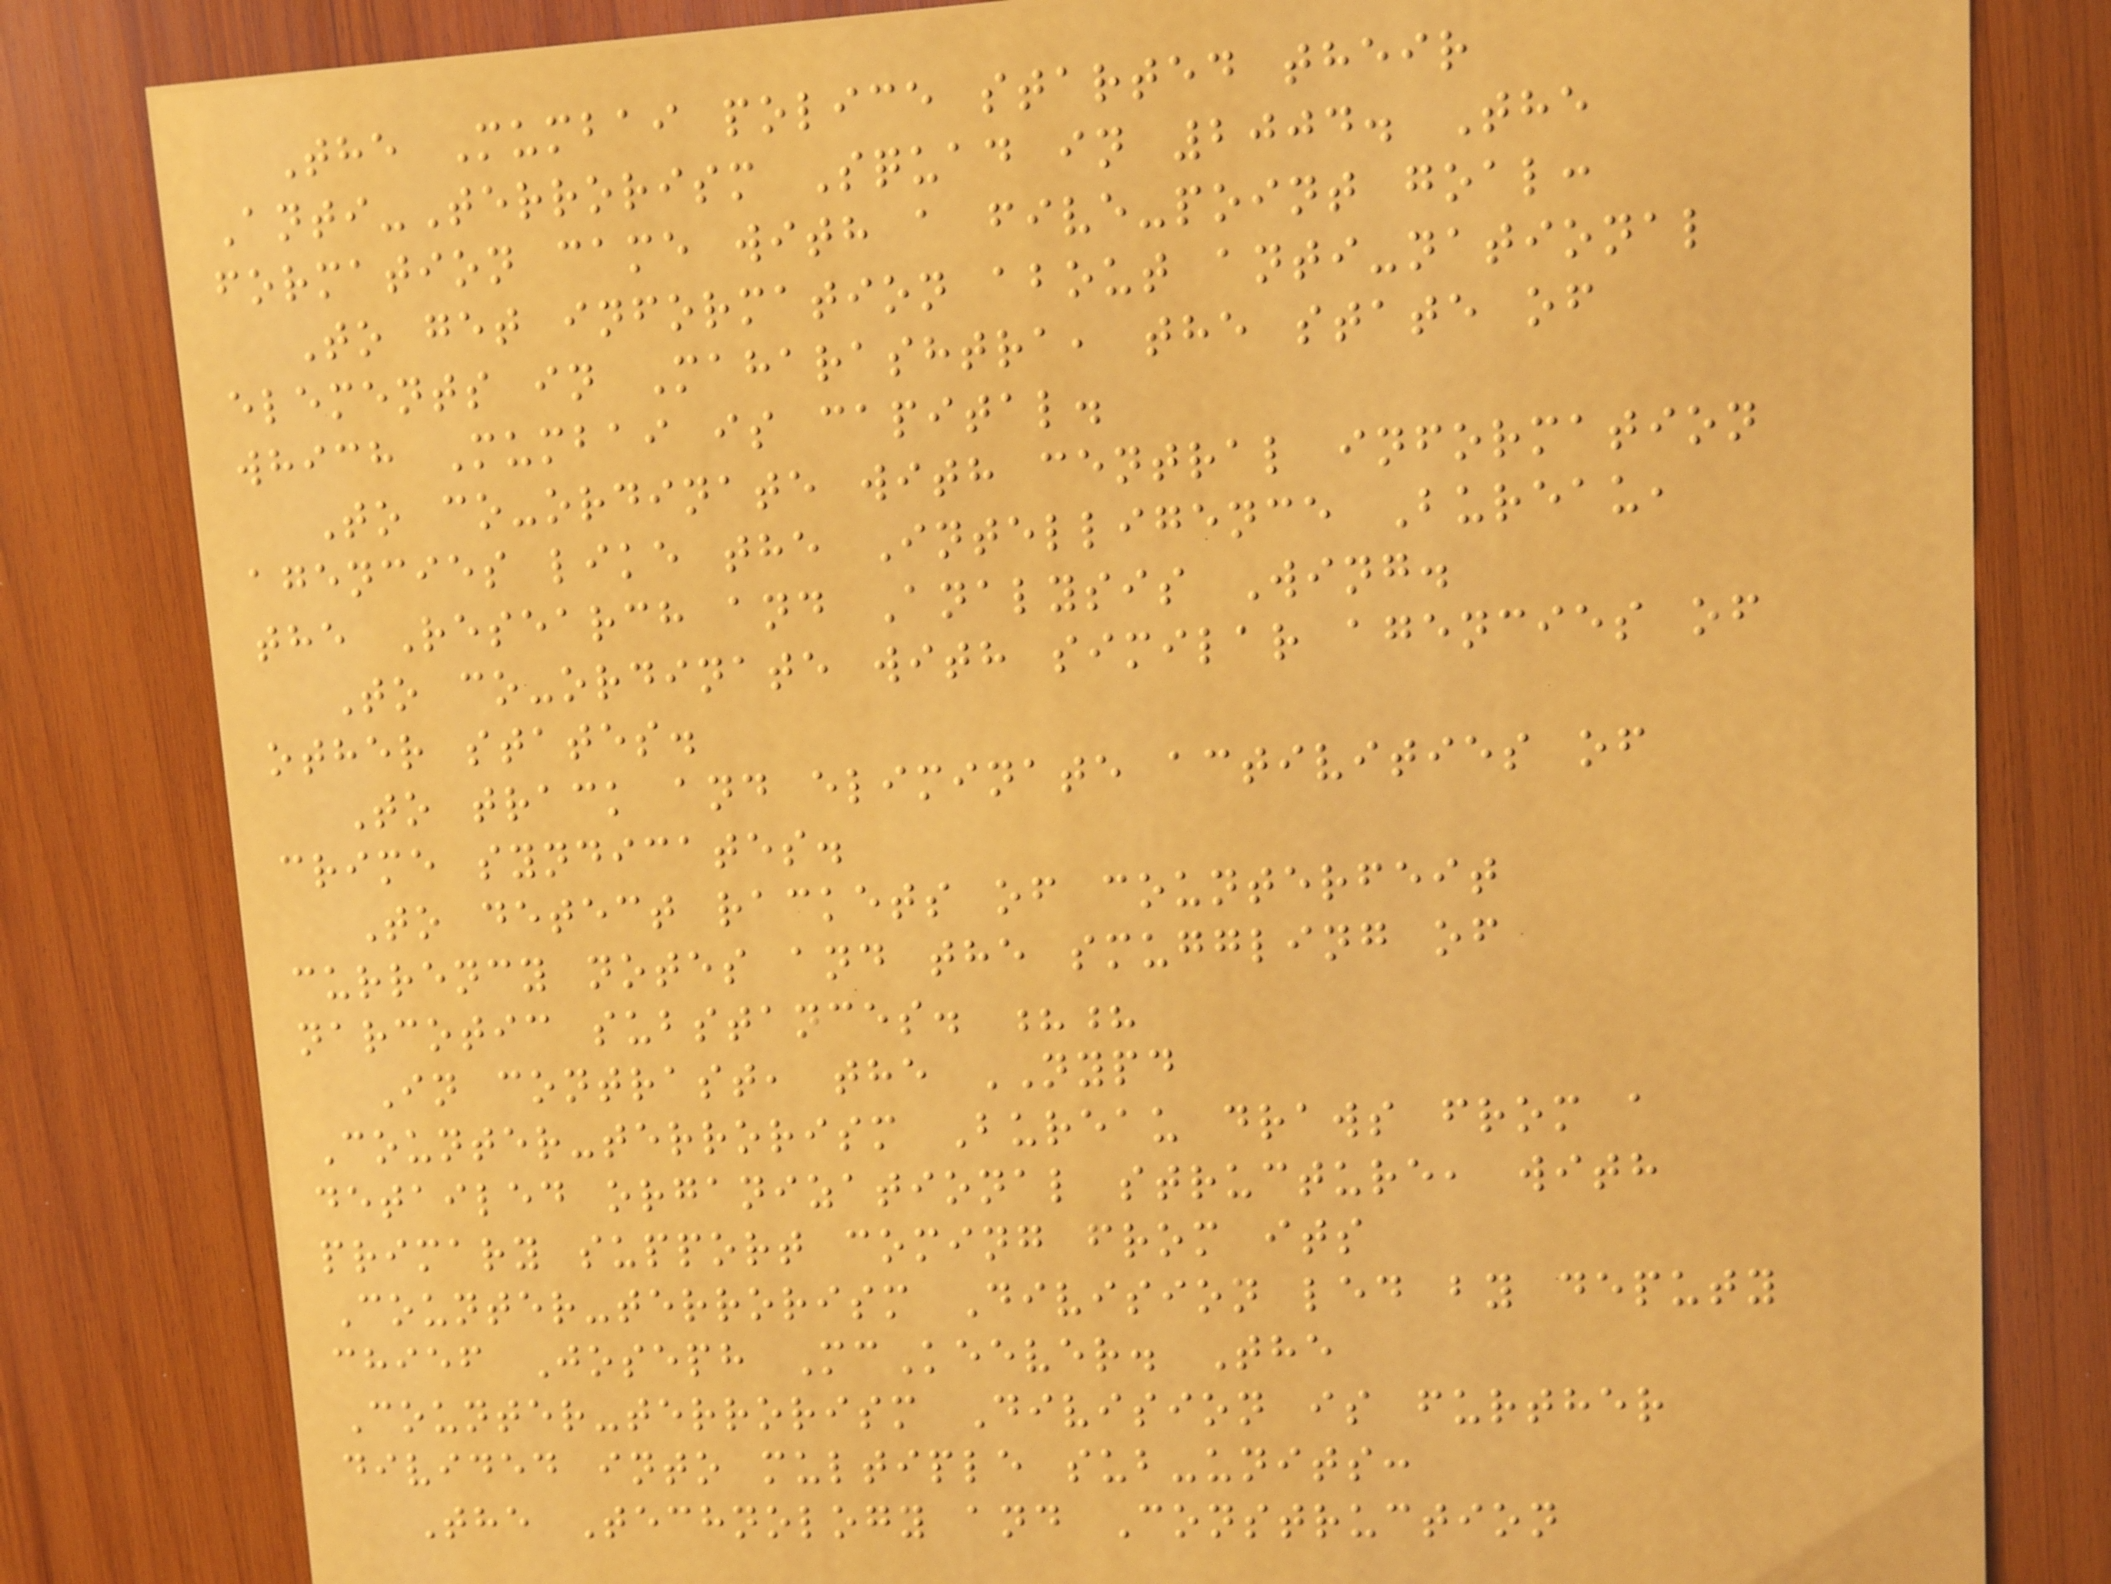The Mumbai police started their
Anti-Terrorism Squad in 2004. The
formation came with a five-point goal:
To get information about anti-national
elements in Maharashtra, the state of
which Mumbai is capital.
To co-ordinate with central information
agencies like the Intelligence Bureau,
the Research and Analysis Wing.
To co-ordinate with similar agencies of
other states.
To track and eliminate activities of
crime syndicates.
To detect rackets of counterfeit
currency notes and the smuggling of
narcotic substances. ??
In contrast, the NYPD
Counter-terrorism Bureau draws from a
detailed organizational structure, with
primary support coming from its
Counter-terrorism Division led by deputy
chief Joseph McKeever. The
Counter-terrorism Division is further
divided into multiple sub-units:
The Technology and Construction
